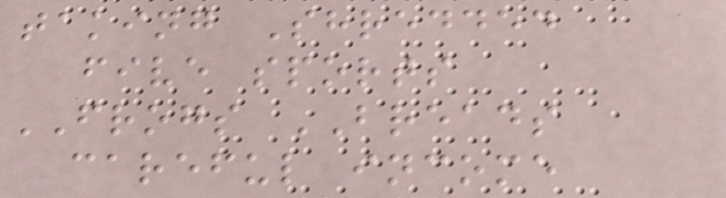taking Shredded
five sports
FROGS BREADS
careful income
